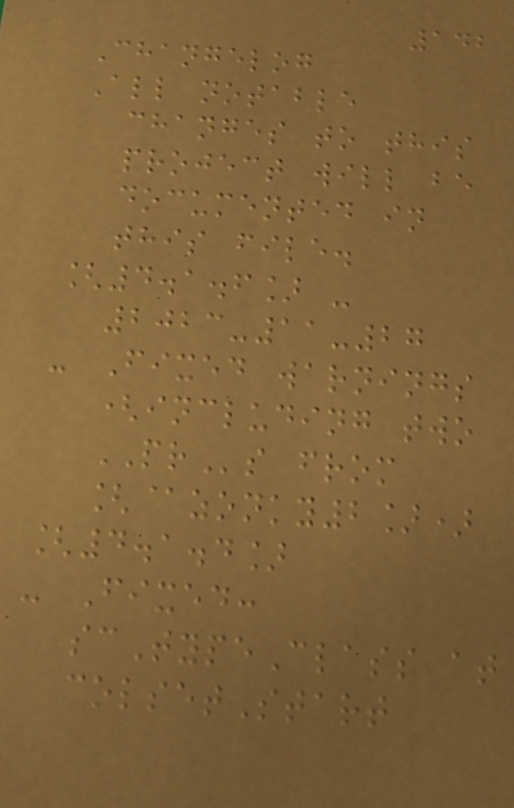142
Changelog
All notable
changes to this
project will be
documented in
this file.
[4.1.6] -
2023-11-27
- Fixed warnings
(including two
PRs from
[@zonky2])
[4.1.4]
- Fixed:
scTypeClass at
colsetStart
